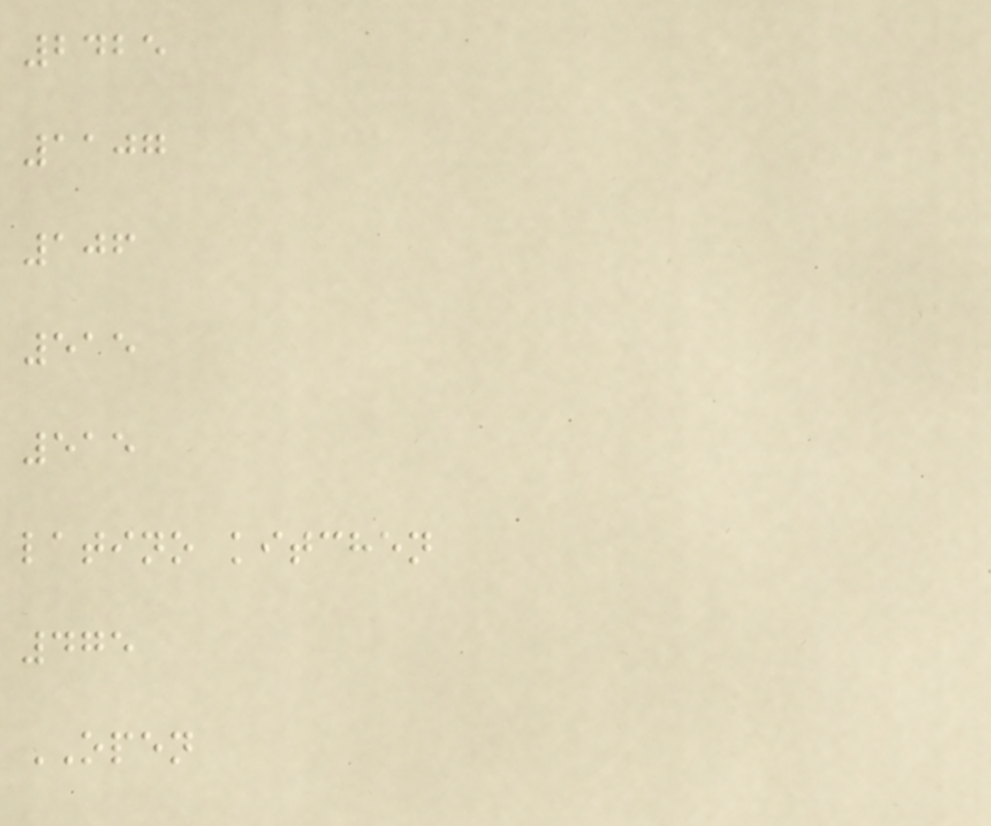2425
1107
106
515
515
latino kitchen
475
OPEN
